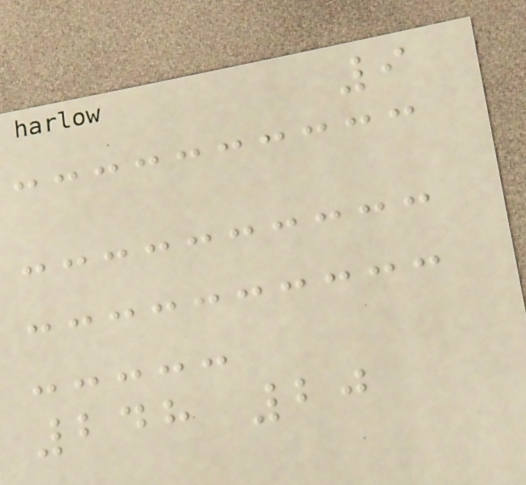9
248 20
